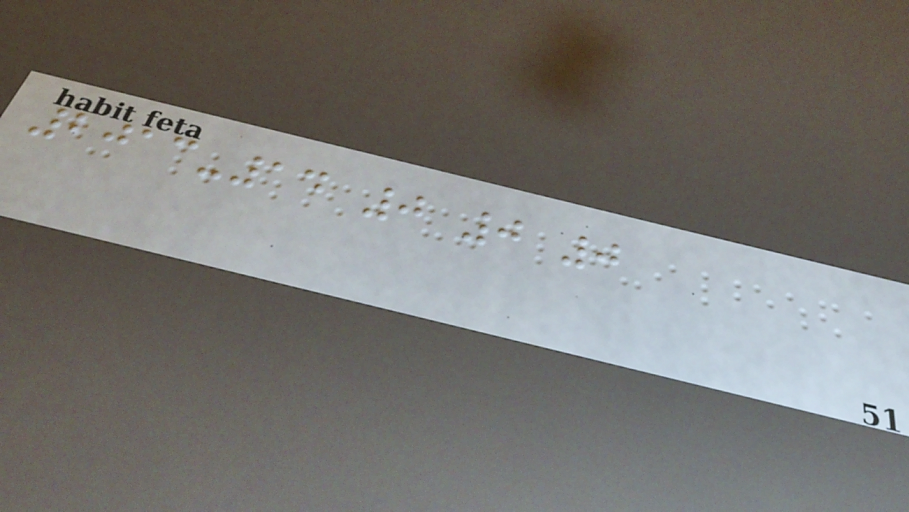2013-14 0 0 0
